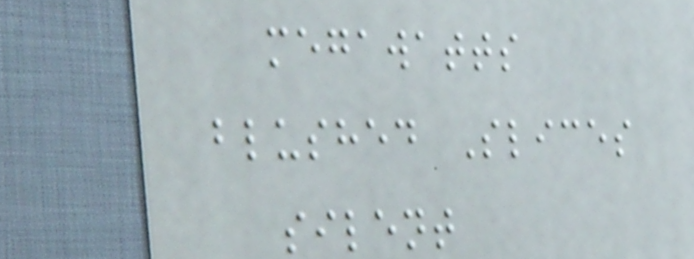megawatts
blushed Slices
silent
